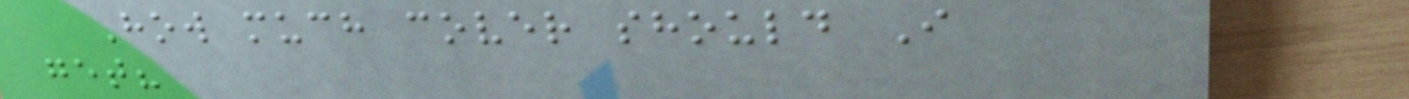How much cover should I
get?
